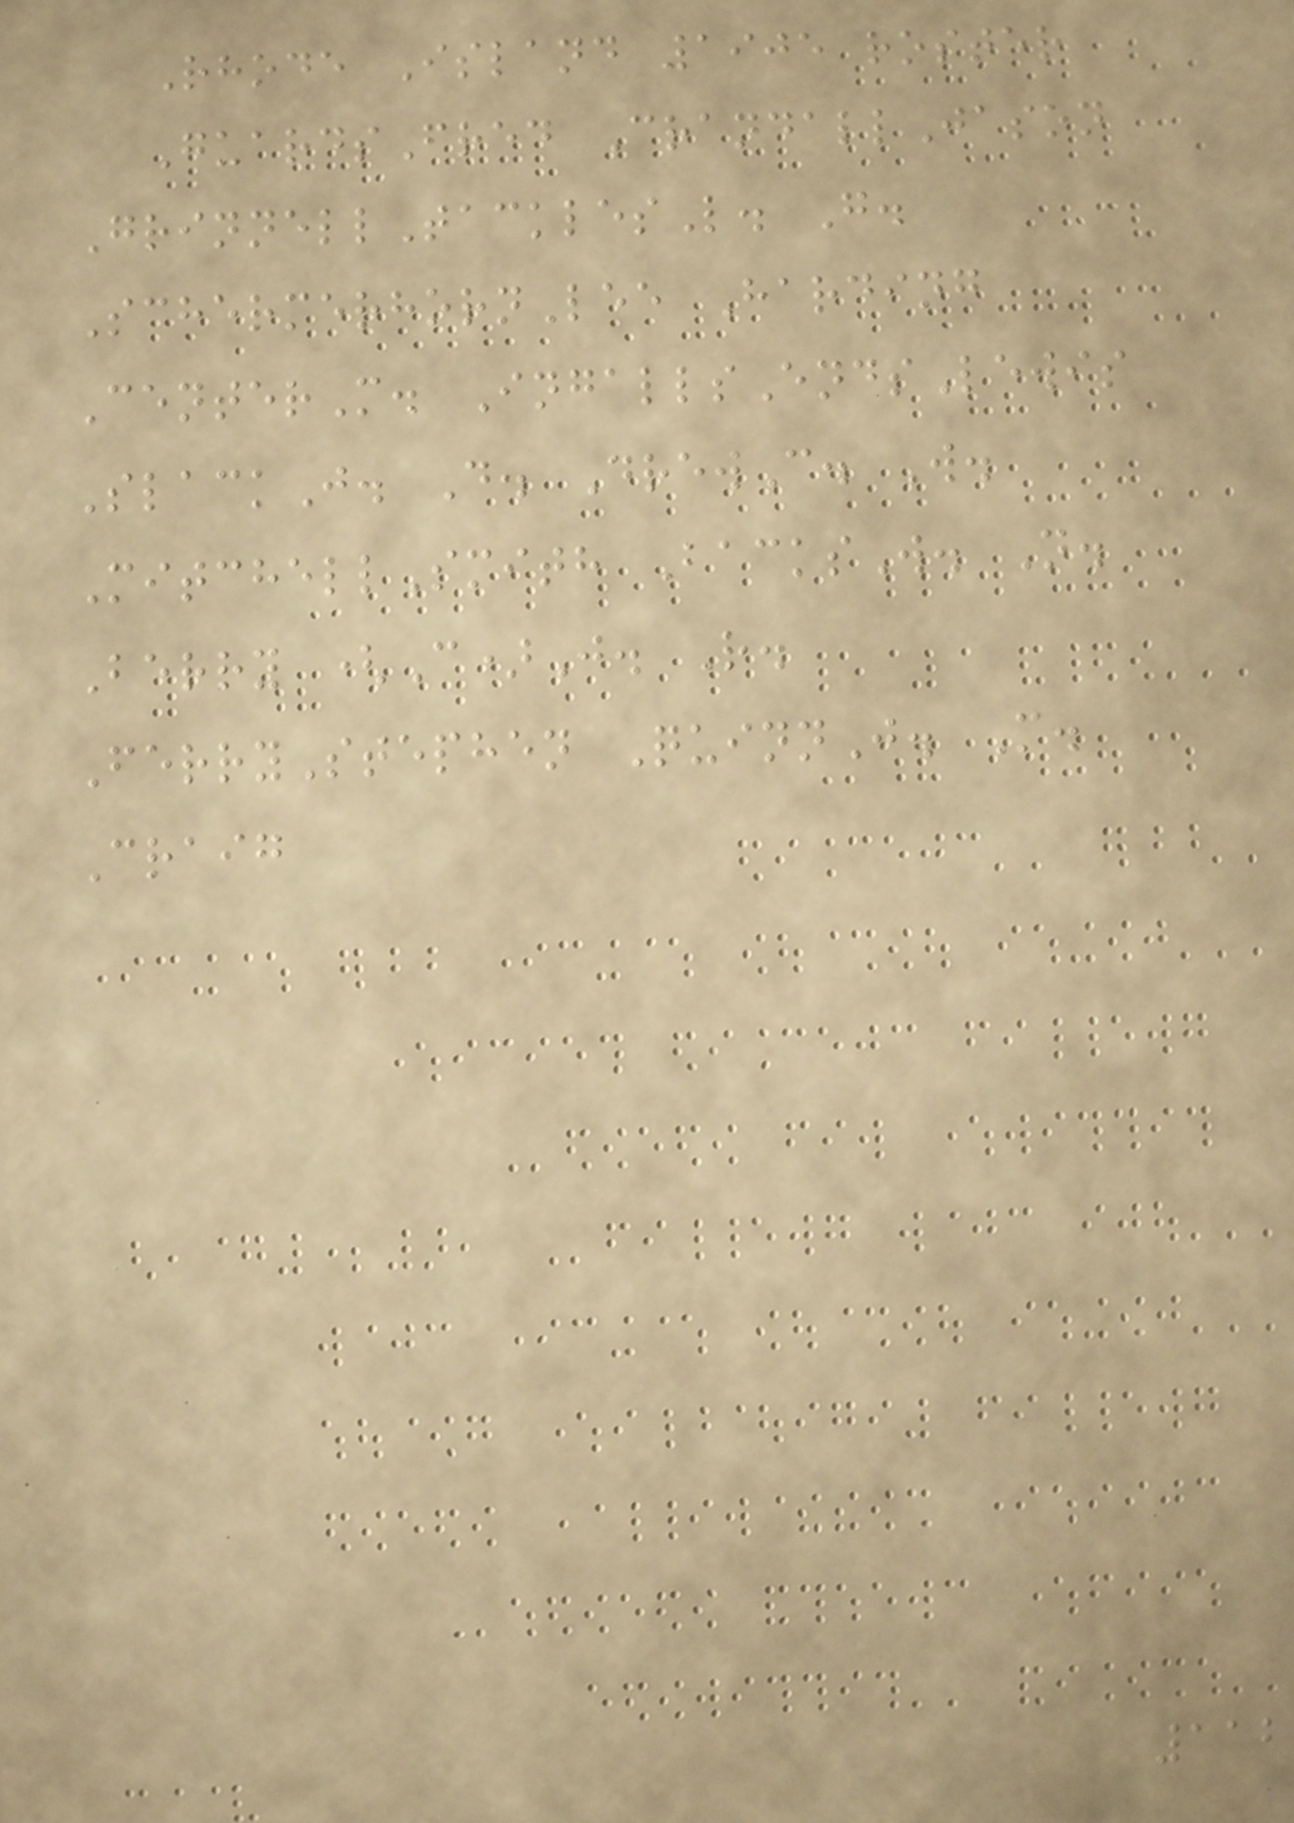Rhode Island 1905 roster
GuardsFred CrandallJason
GrinnellTacklesL. G.
SchermerhornLee Harding
CenterM. IngallsEndsLewis
SlackJ. D. DrewC. W.
MitchellSmith BacksW. N.
Berry (C)J. R.
FerryStephen QuinnJ. M.
Craig
112
